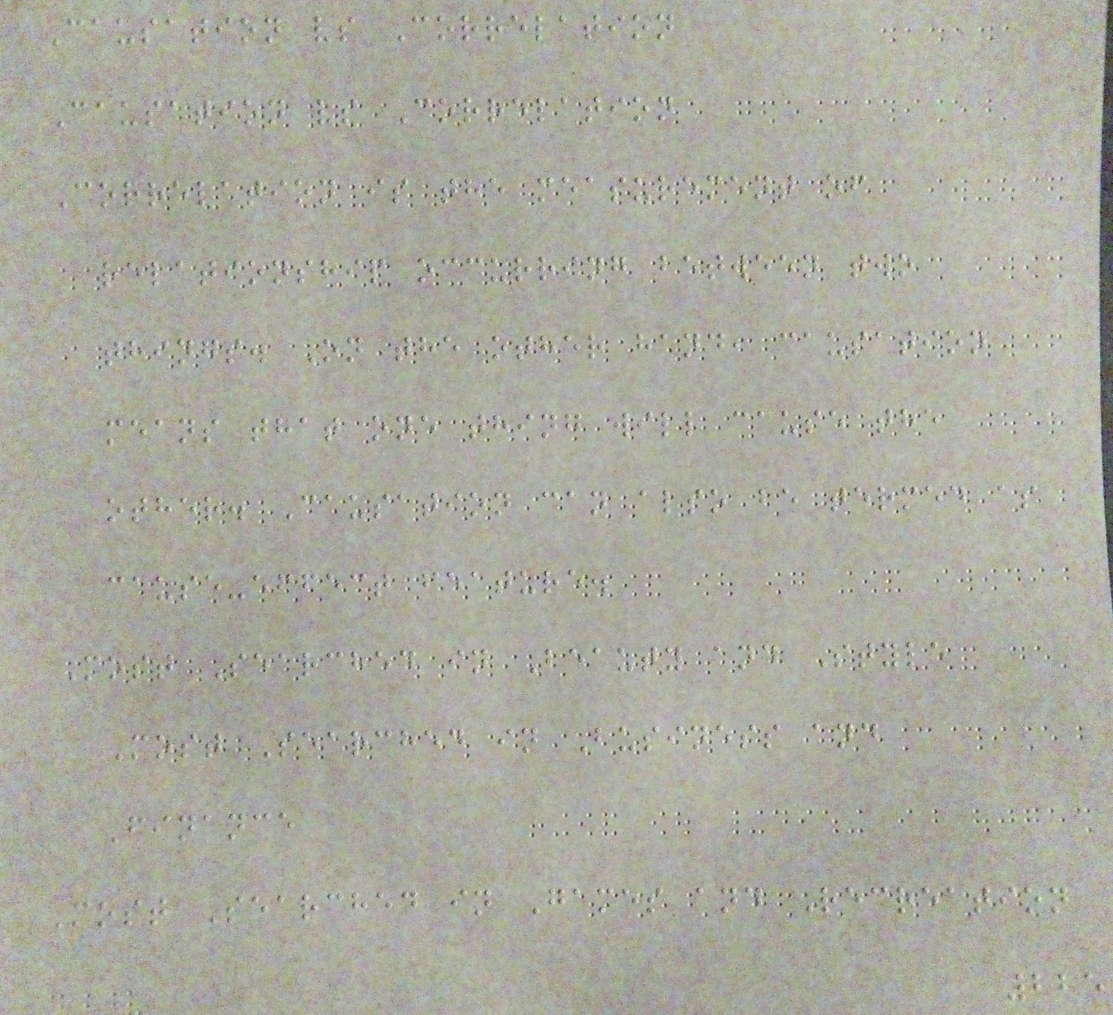Causation vs Correlation
Causation vs Correlation
Correlation is the measurement of
relationship occurring between two
things. On the other hand, causation
means that one thing will cause the
other. Causation can also be termed as
cause-effect feature.
Most Searched in Beauty and Style
Most Searched in Business and
Finance
Most Searched in Games and Recreation
225
